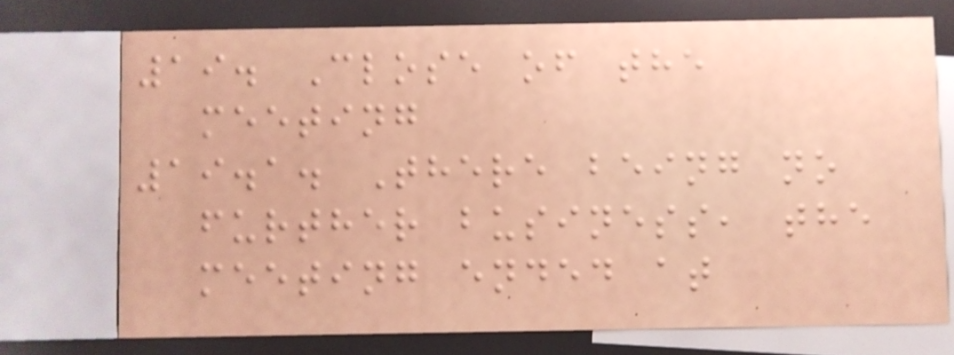19. Close of the
meeting
19.1. There being no
further business, the
meeting ended at
